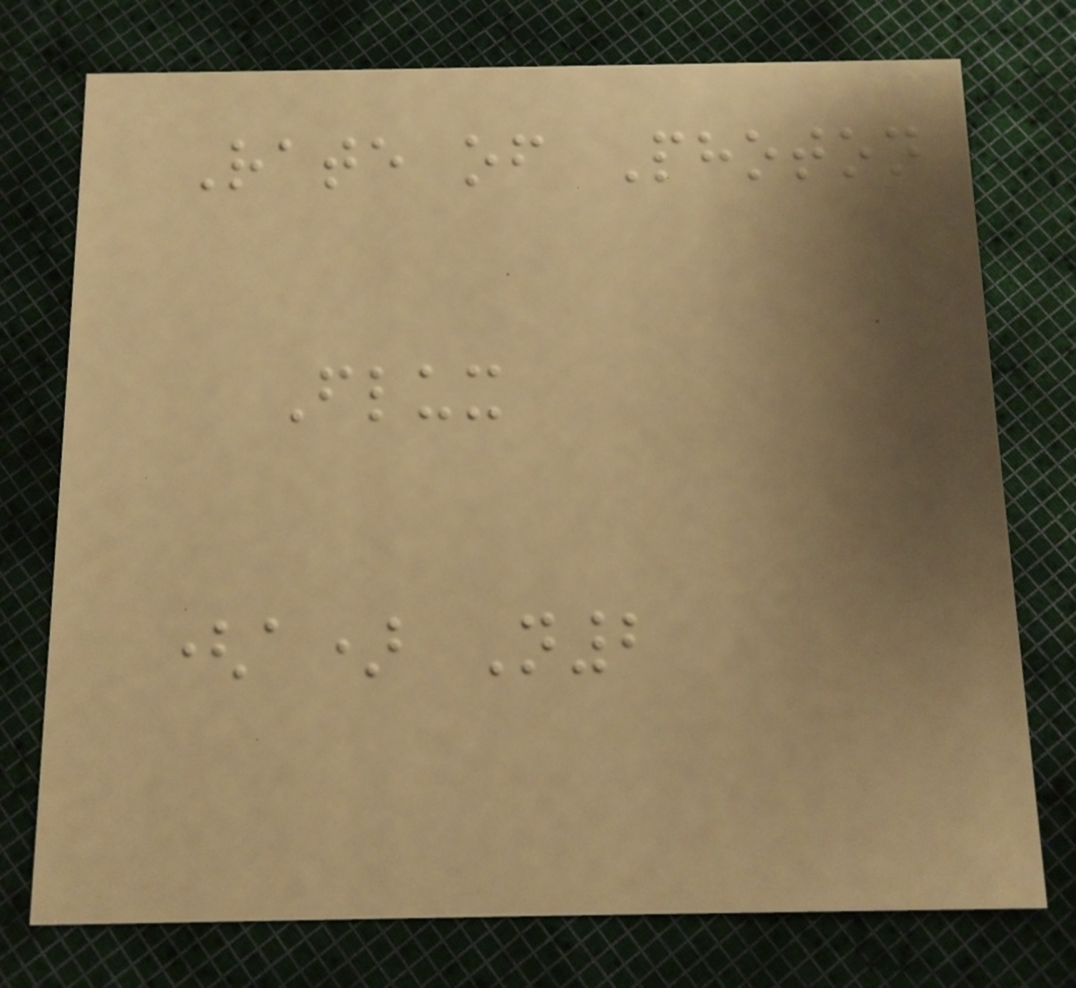Rate of Photon
Flux
(a) N2
